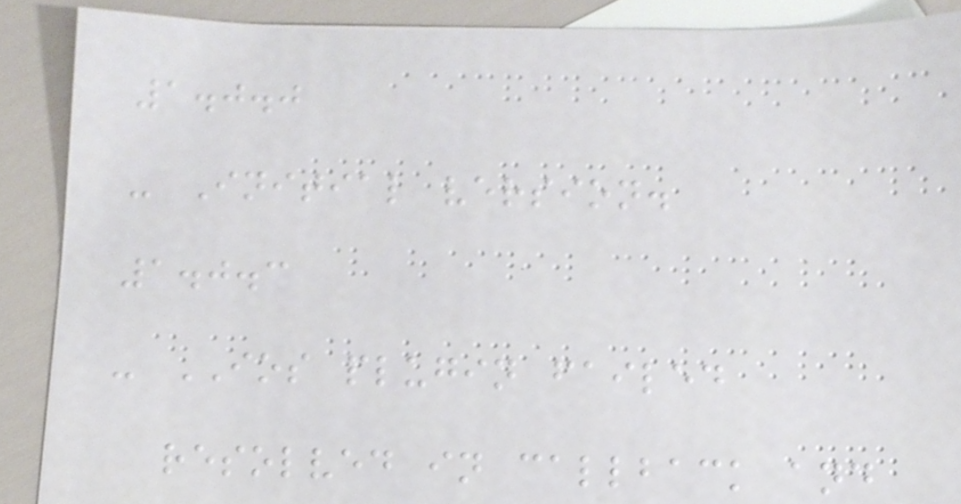1.0.0
- Initial version.
1.0.3
- IOS plugin failed
resolved in callback and
